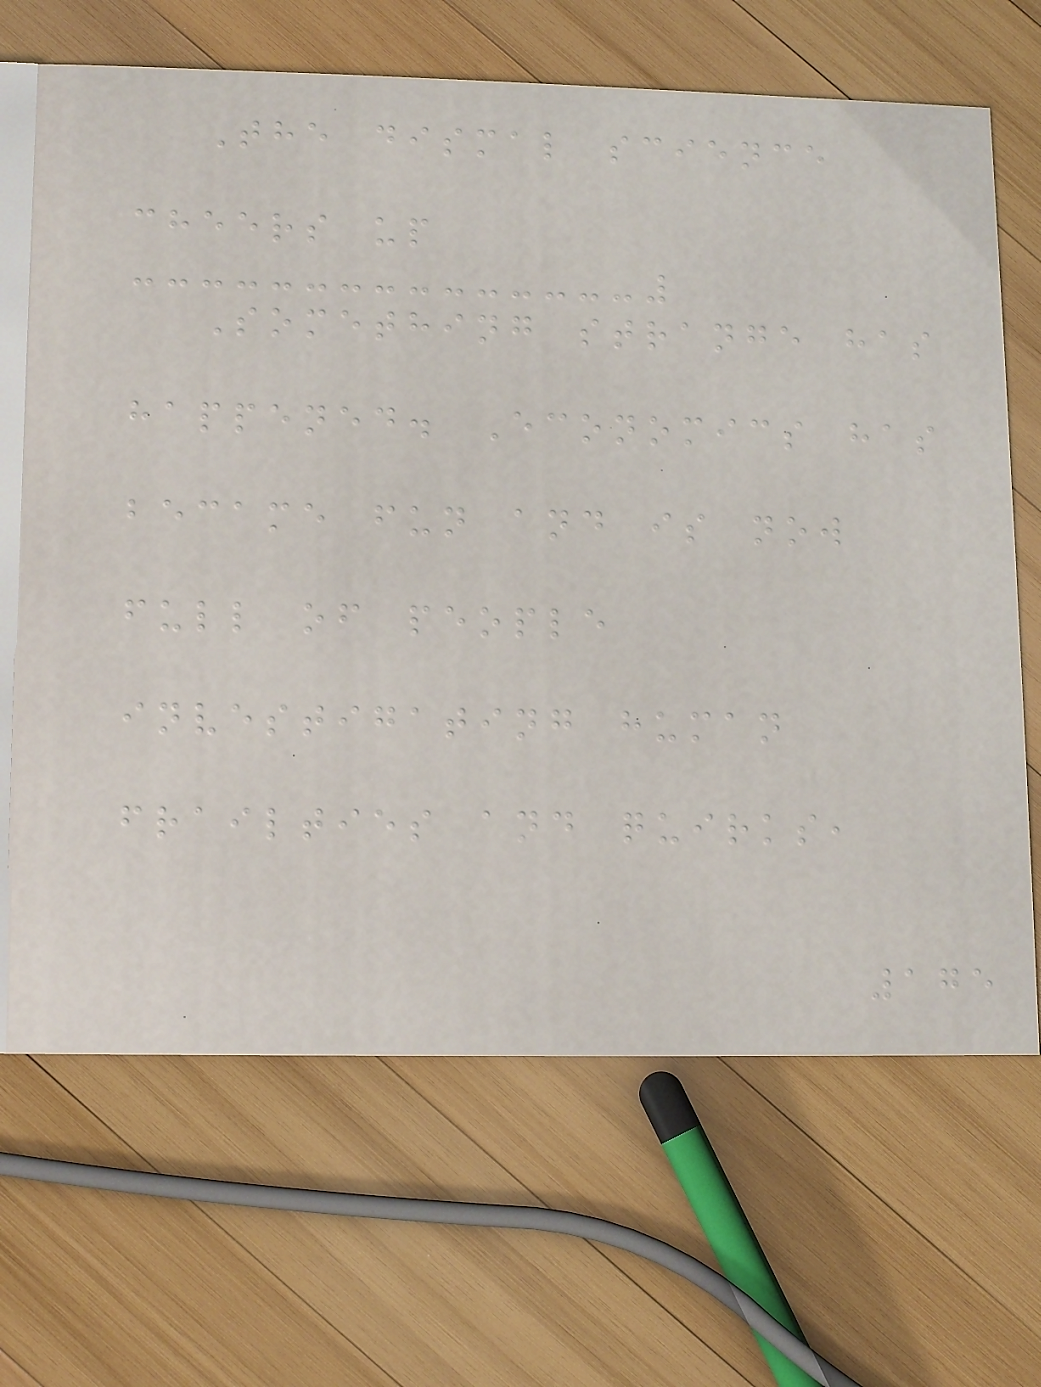The dismal science
cheers up
Something strange has
happened. Economics has
became fun and is now
full of people
investigating human
frailties and quirks,
175
